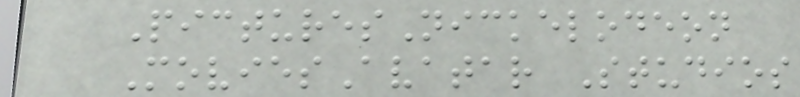PicturesNickelodeon
MoviesAvatar Studios
